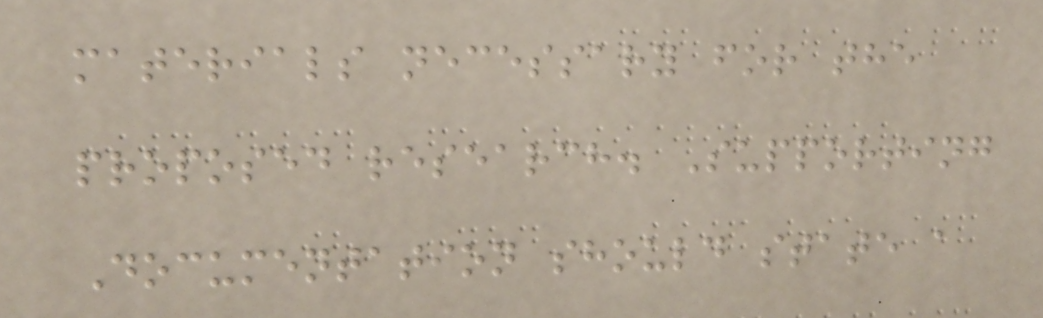materials necessary for the
proposed research. Supporting
Documentation should state a
